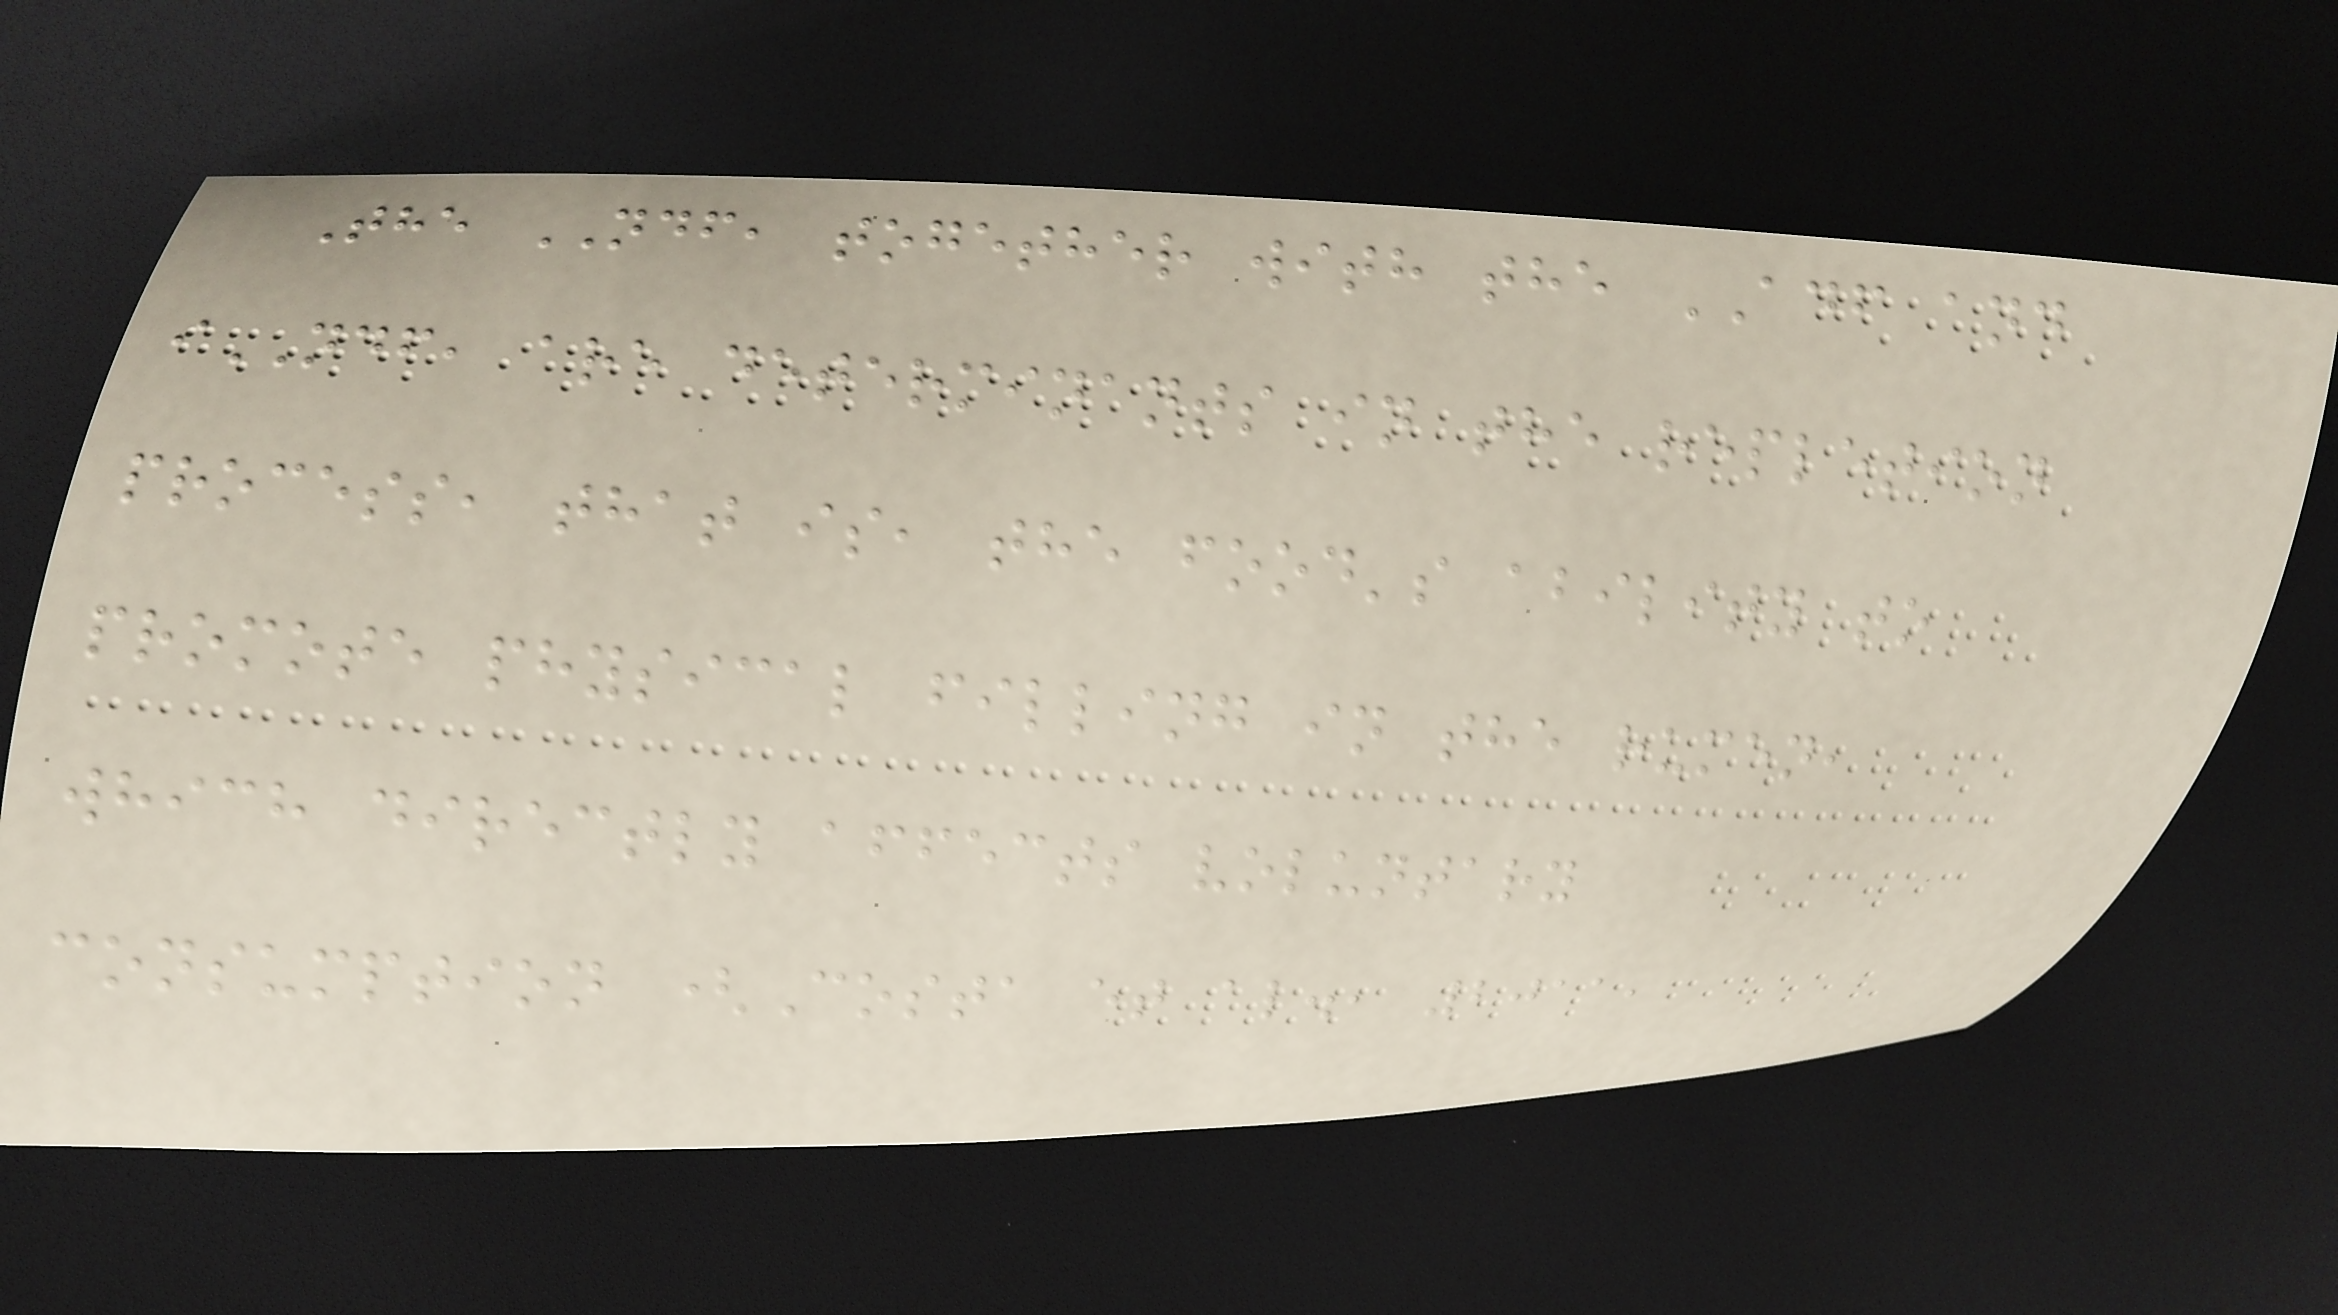The NDF, together with the ADF and
iNDF, are determinants in the repletion
process, that is, the food's ability to
promote physical filling in the rumen,
which directly affects voluntary
consumption (Costa et al., 2011,
